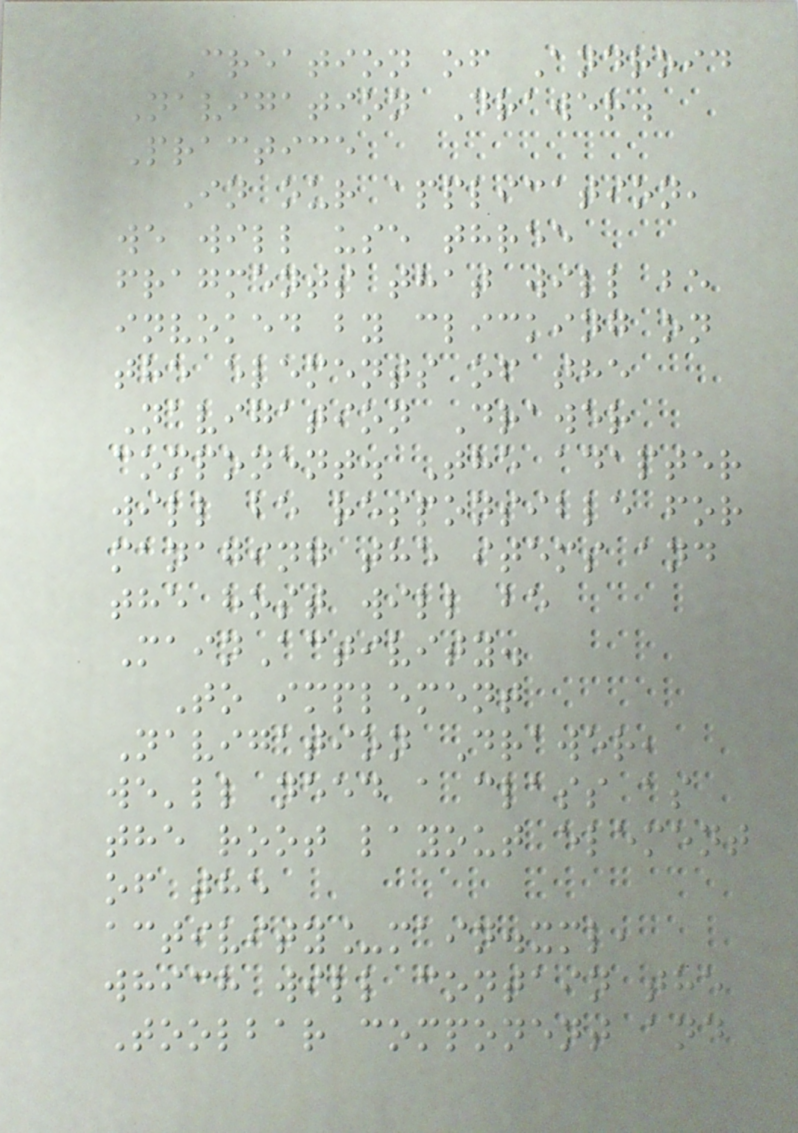Creation of Android
Navigation Drawer.
Practice
In our application,
we will use three
fragments that will be
invoked by clicking on
the elements of the
Navigation Drawer
component. The adapter
will be responsible for
managing the items and
the host will be
MainActivity.
To implement
Navigation Drawer,
we'll need a class as
the root layout element
of the
activity_main.xml,
which will contain the
Toolbar component and
